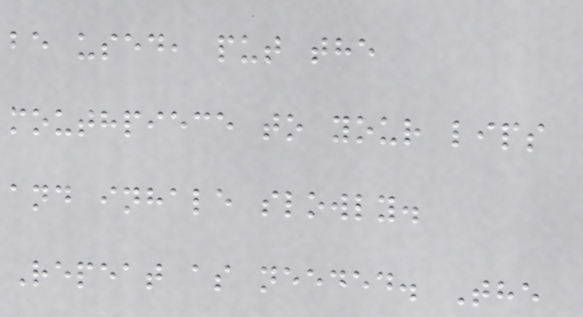be used, put the
mouthpiece to your lips
and inhale slowly.
Repeat as needed. The
